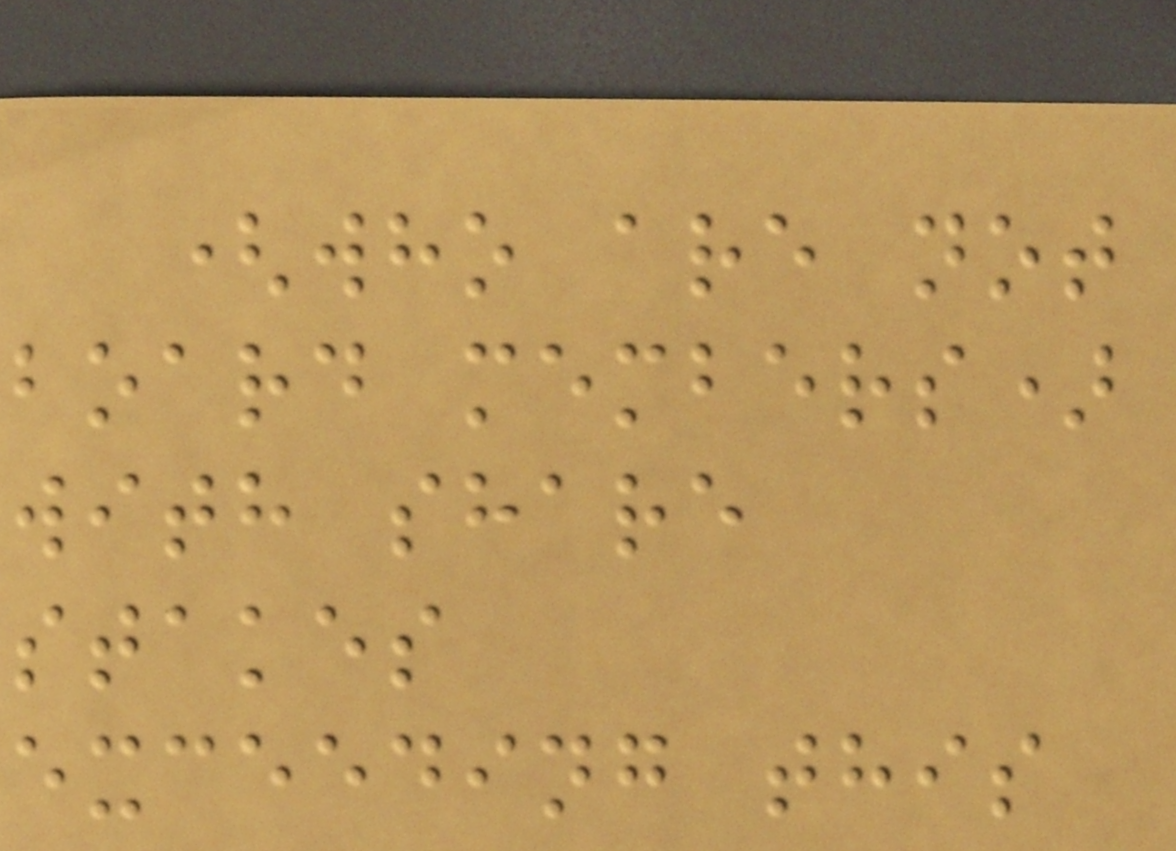(who are not
board members)
with share
stakes
exceeding this
